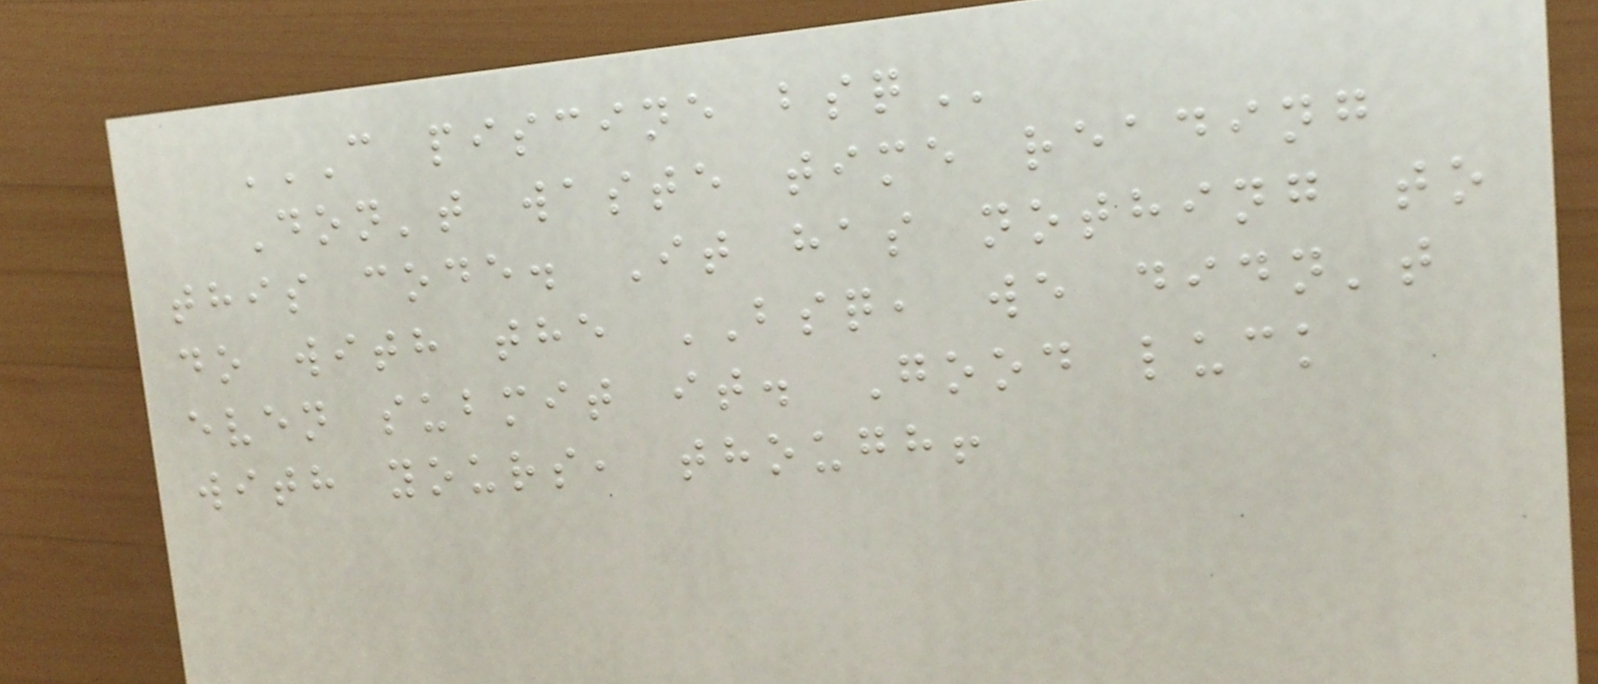C PISCINE BSQ
Don't waste time reading
this code. It has nothing to
do with the BSQ, we didn't
even submit it. Good luck
with yours, though!
